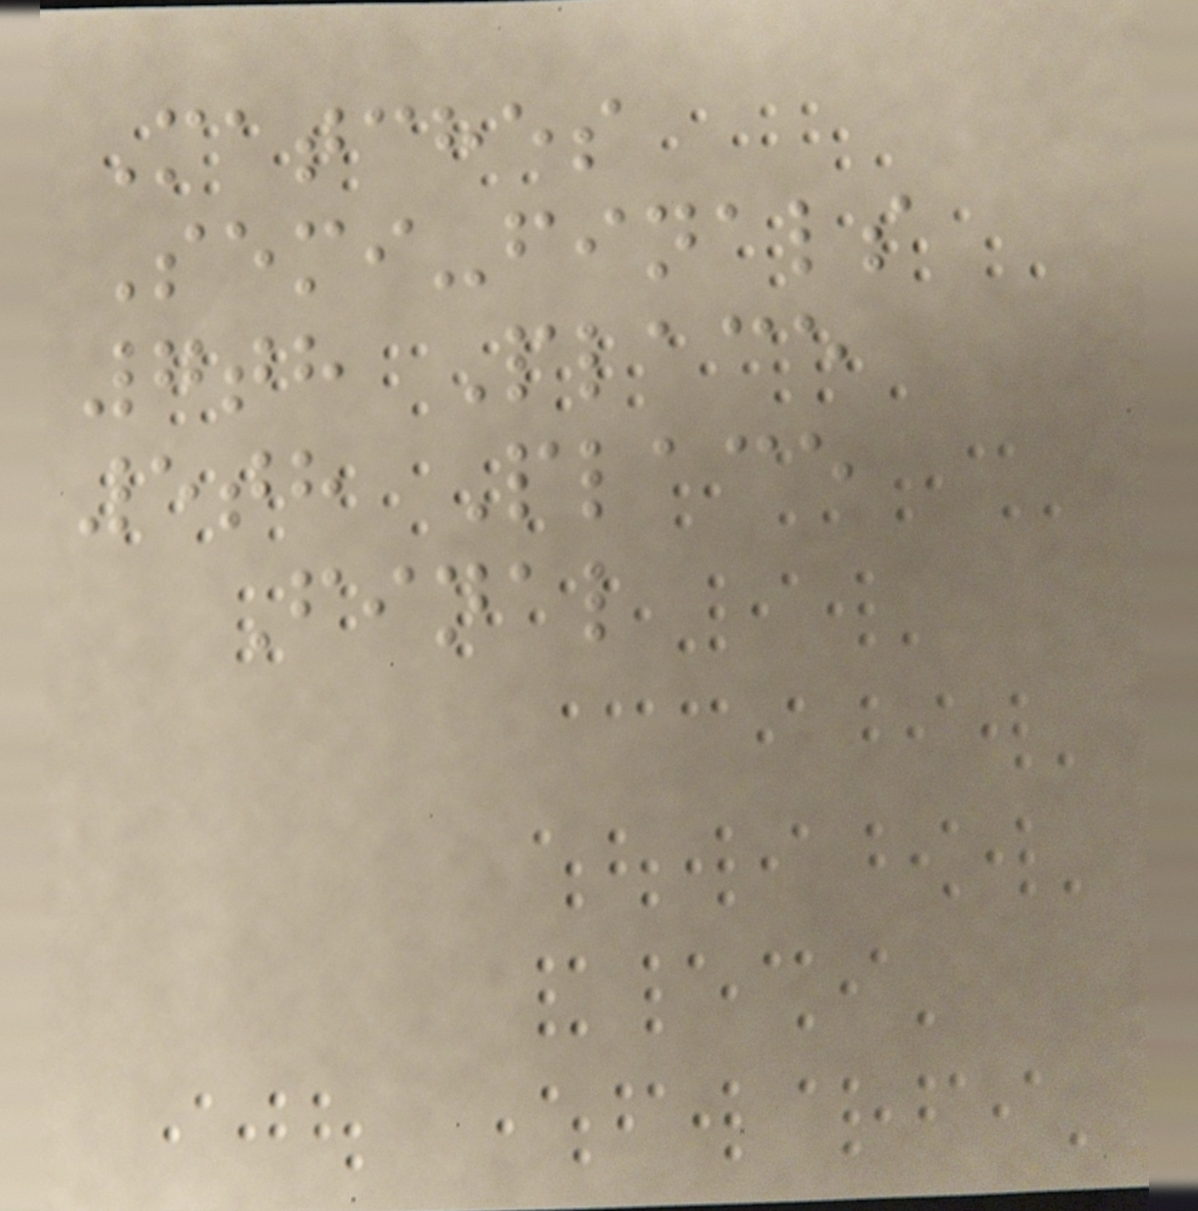Matches
Semi-finals
7th Place
5th Place
Final
